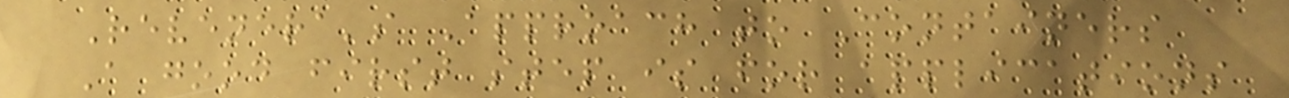Revenera's Approach to Containers
A good first step is for applications
